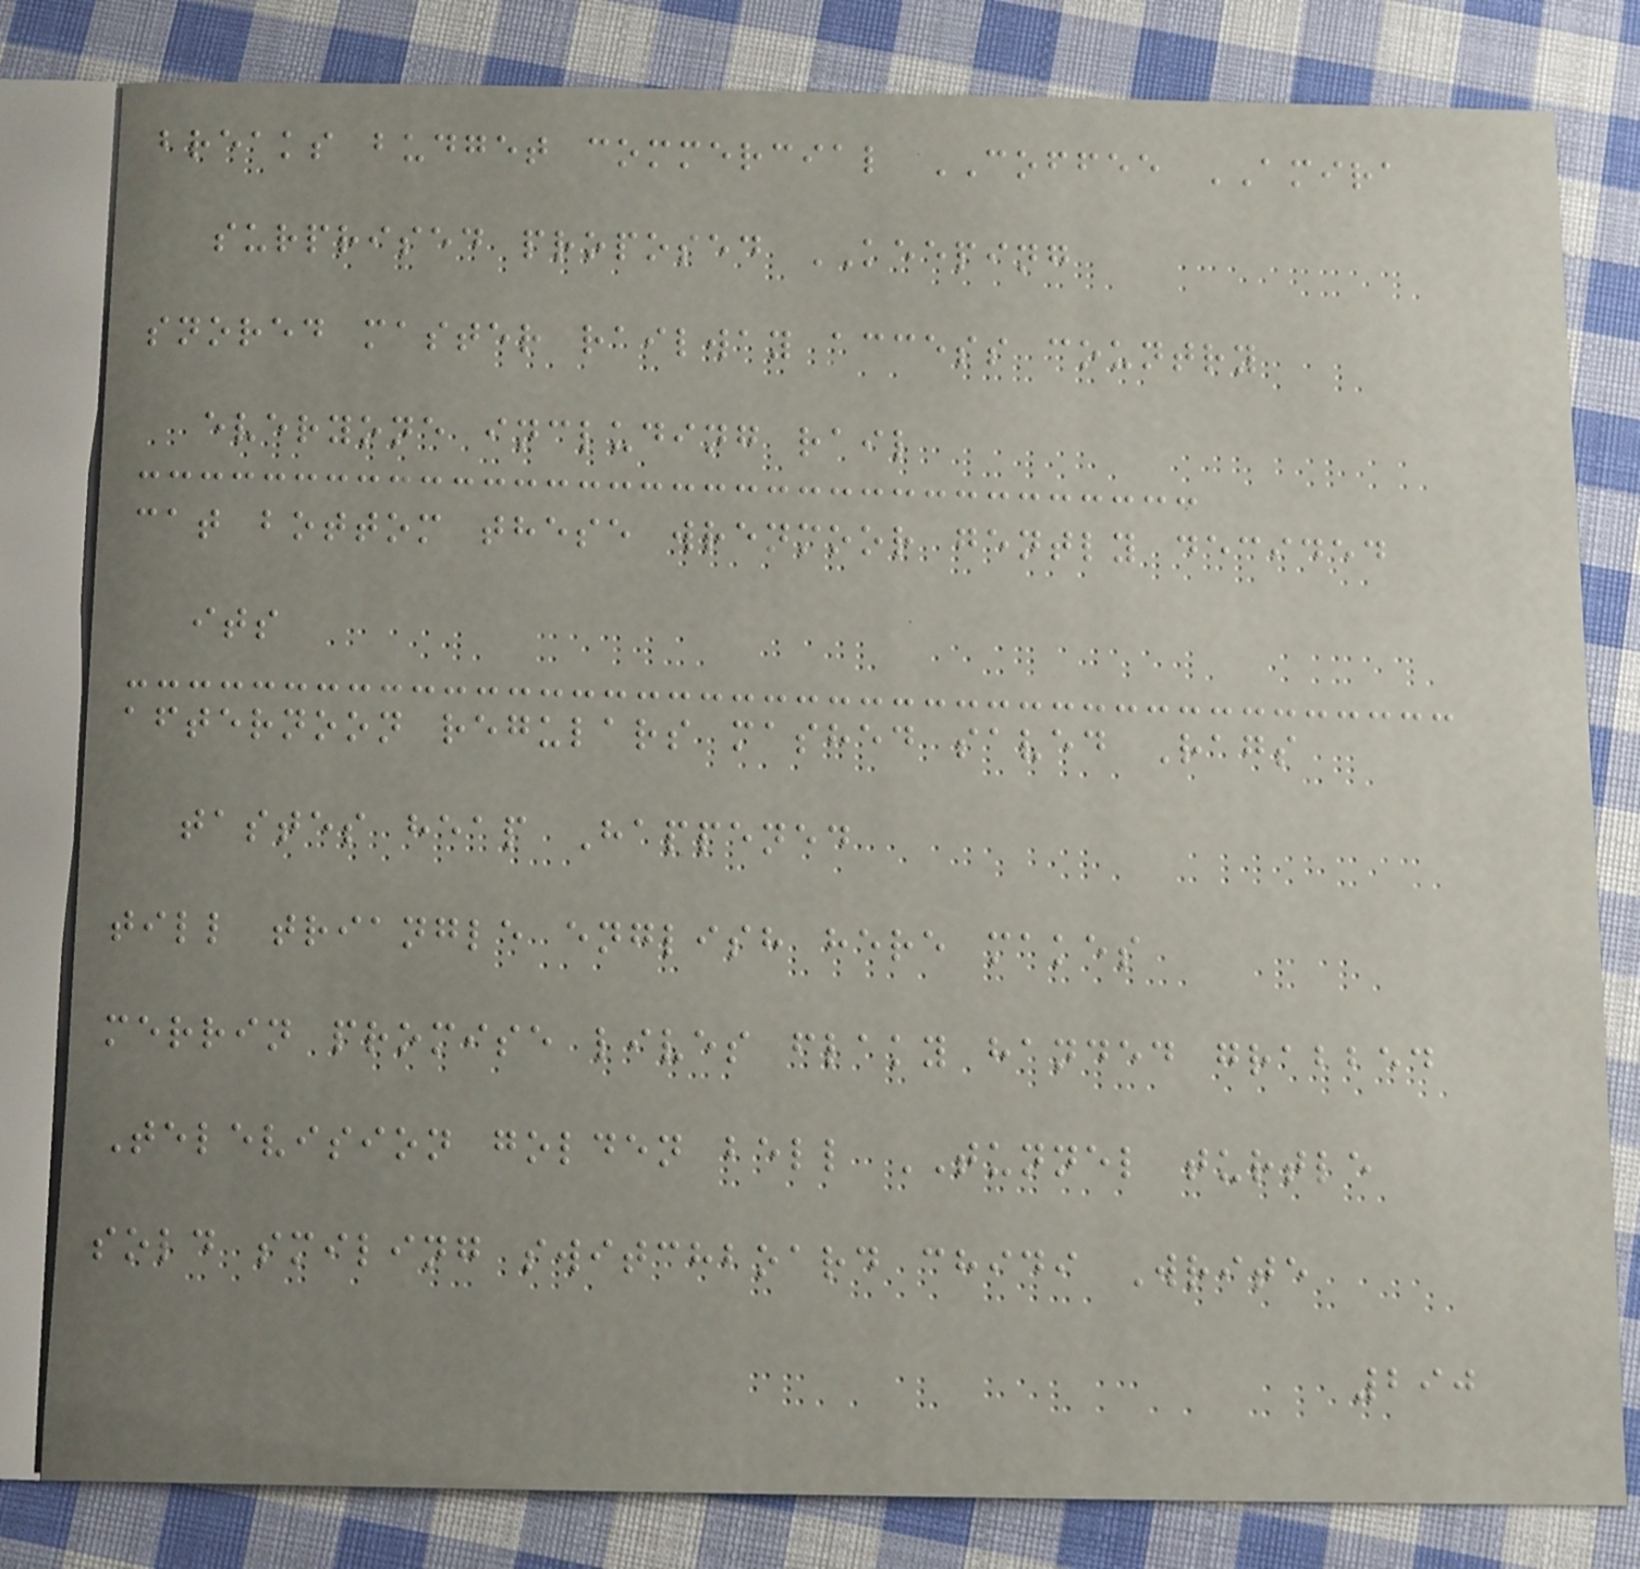breaks budget commercial COFFEE AMIRA
surprised proposed KEEPING
snored master railway access country
everyone including rail
cat bottom these wrenmoor gently decided
its
afternoon regulars mashed saved Rags
tastes heap Happened
till triangle english here makes
merrin promise lives flaky handed grabbed
Television golden bell TUNNEL turtle
sold smiling switchboard chidi Write
290
